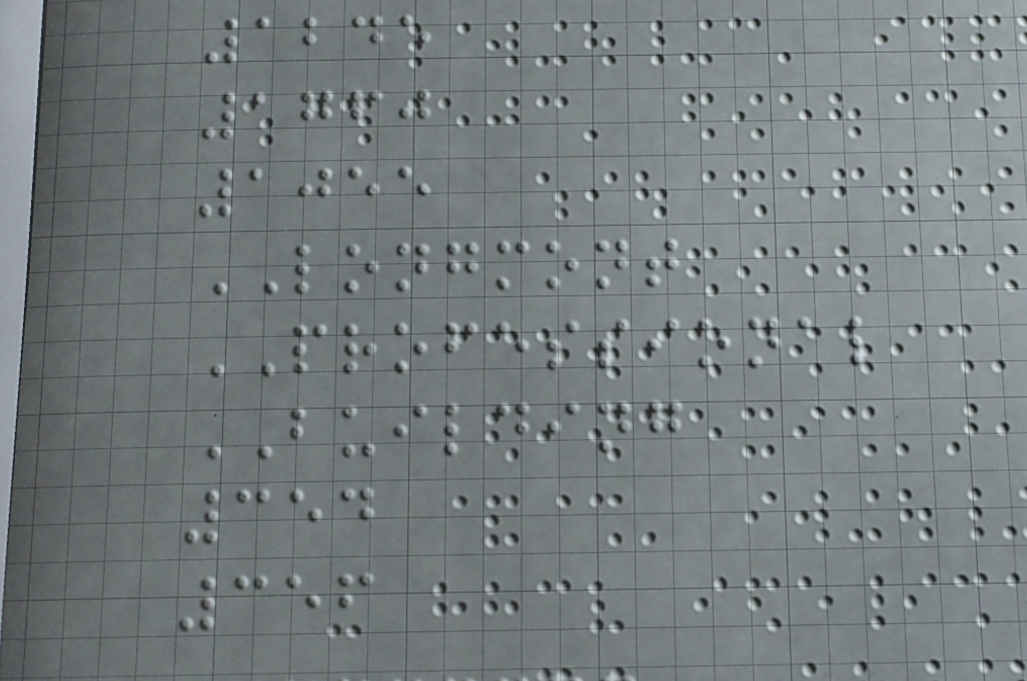1245
1760
1055
LONGMONT
PROFESSIONAL
BUILDING
354
356
